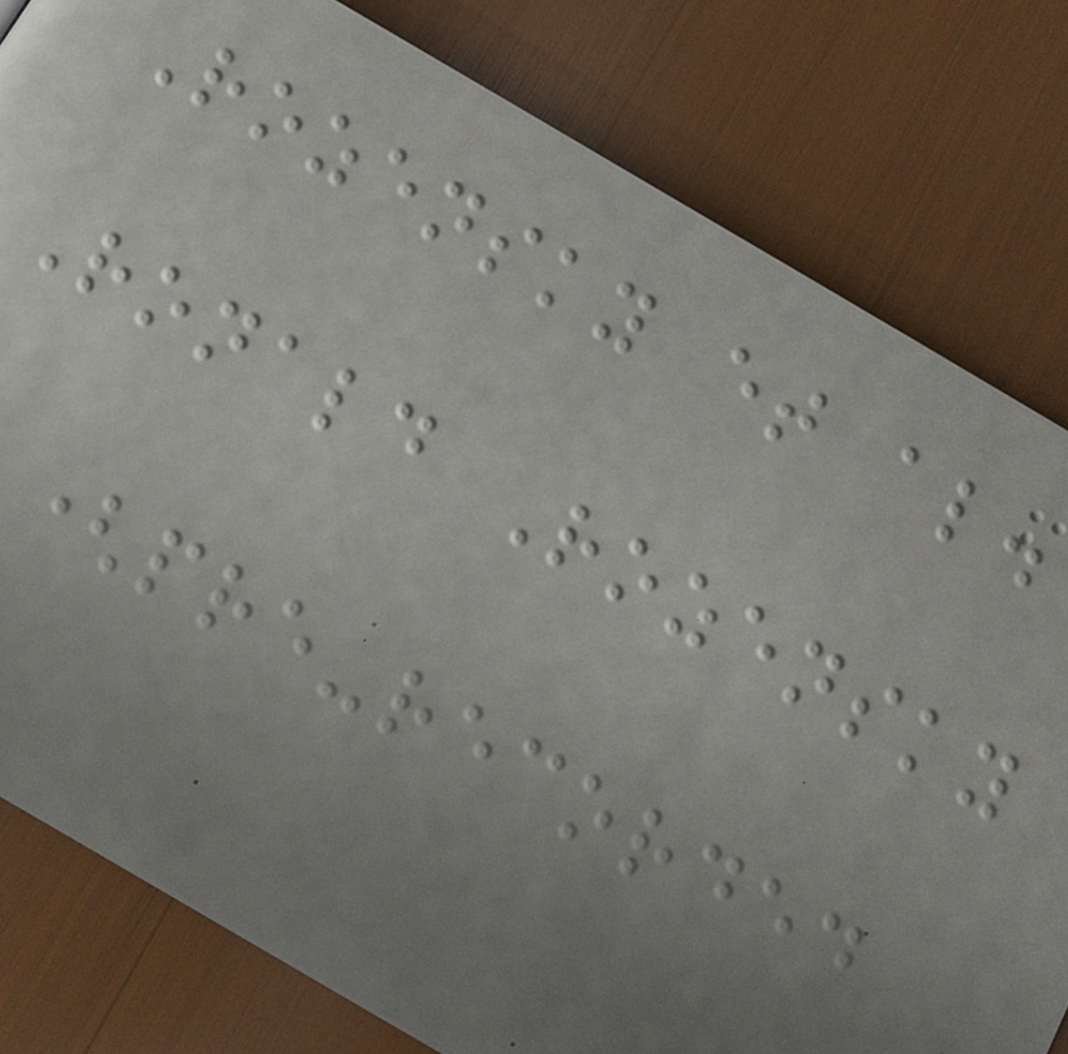Rozensky et al.
Ronald Rozensky
(pre-recorded
